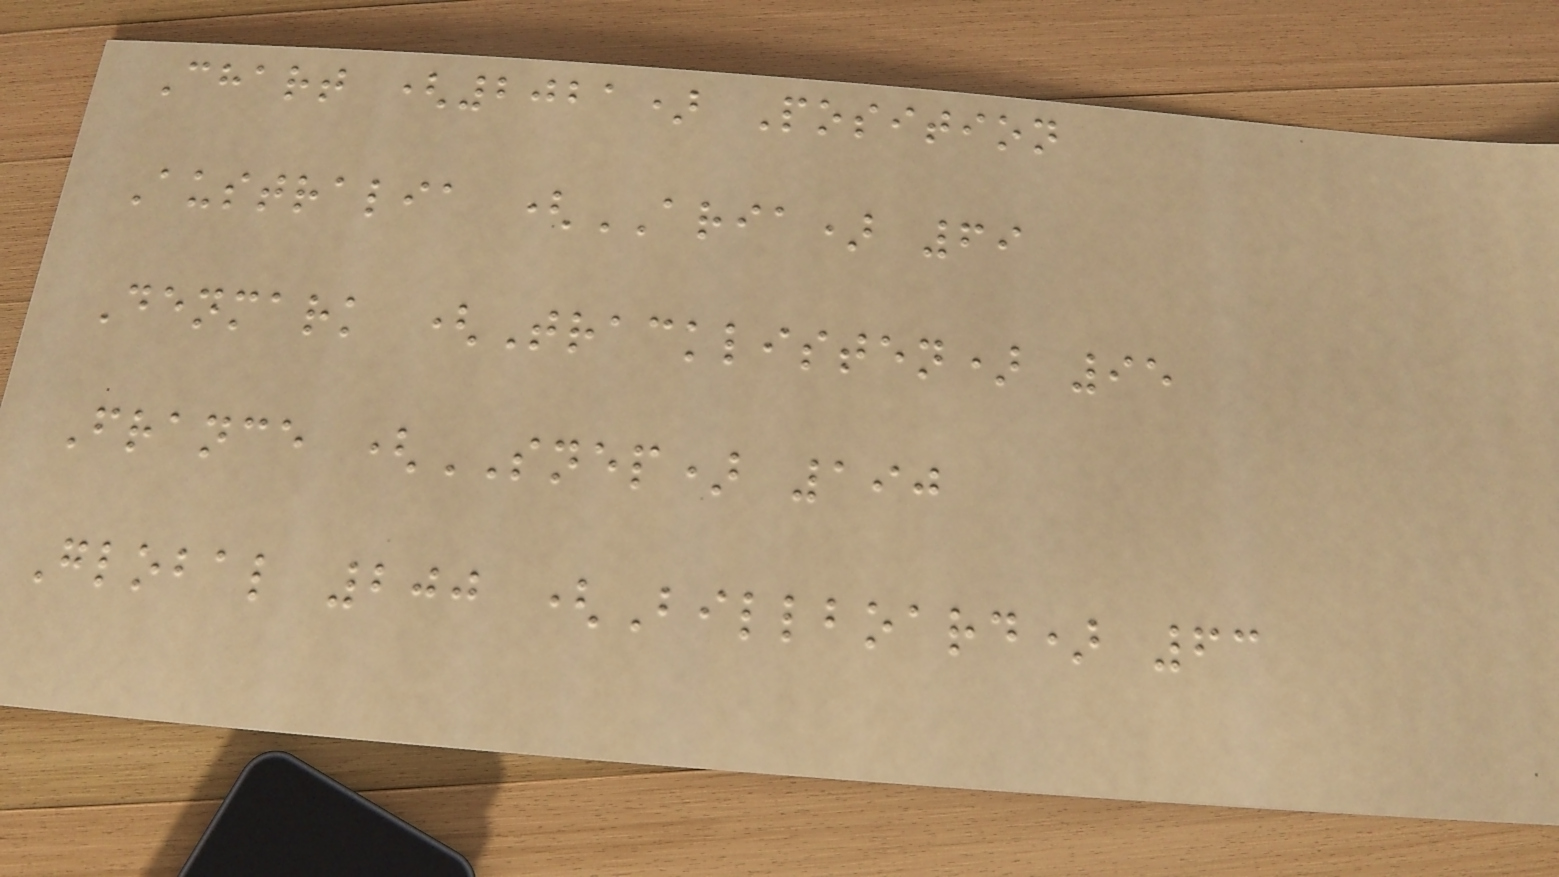Chart (2021) Position
Australia (ARIA) 69
Denmark (Tracklisten) 95
France (SNEP) 190
Global 200 (Billboard) 63
